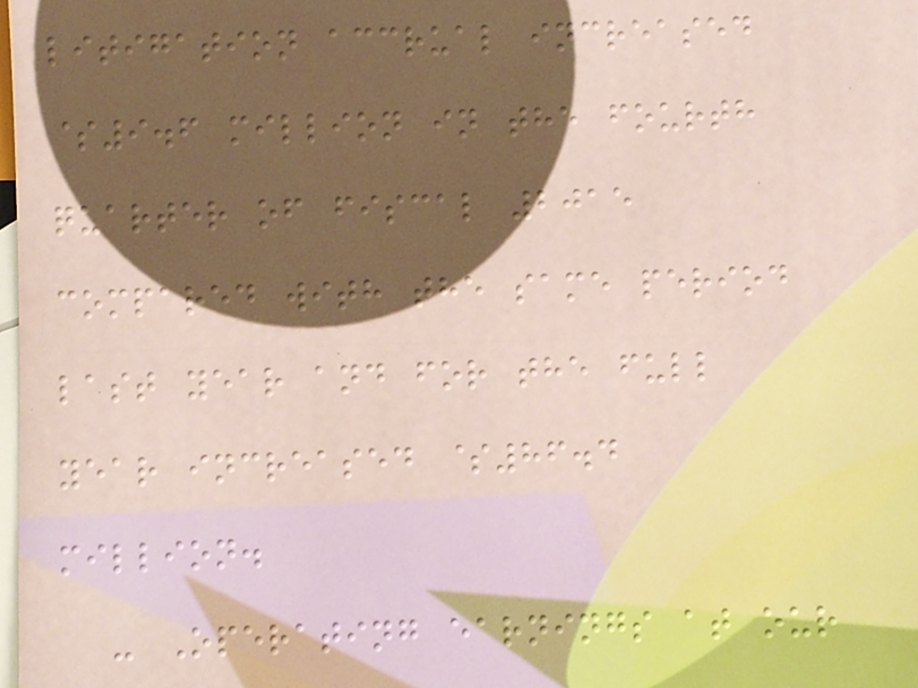litigation accrual increased
$9.6 million in the fourth
quarter of fiscal 2015
compared with the same period
last year and for the full
year increased $86.4
million.
- Operating earnings at our
